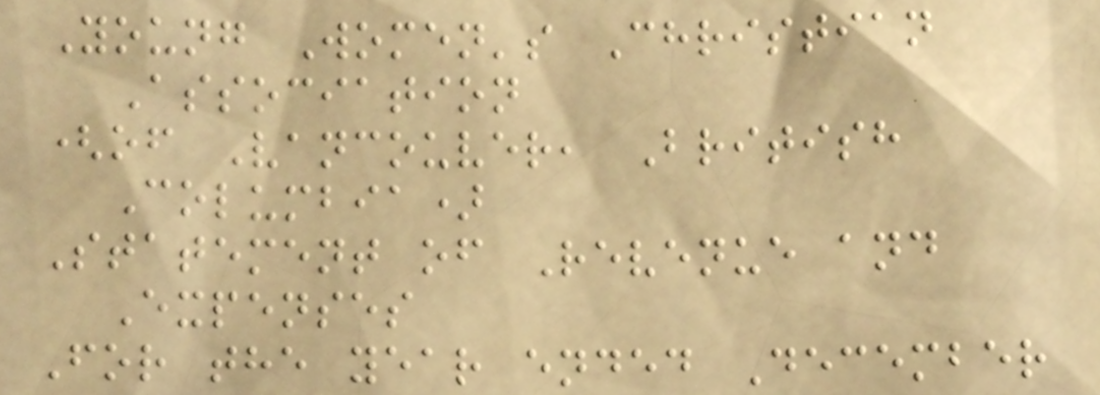Young Women's Christian
Association
(of Vancouver, British
Columbia)
Statement of Revenue and
Expenses
For the year ended December
